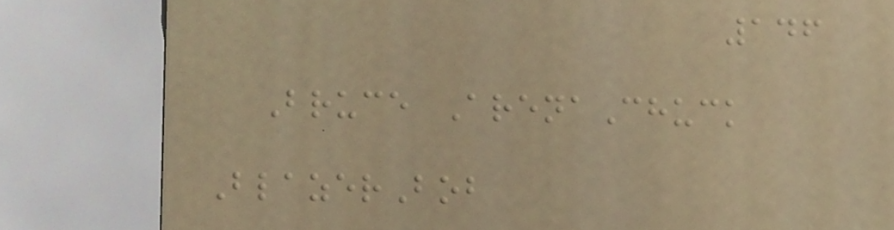146
Bruce ArenaChuck
BlazerBob
